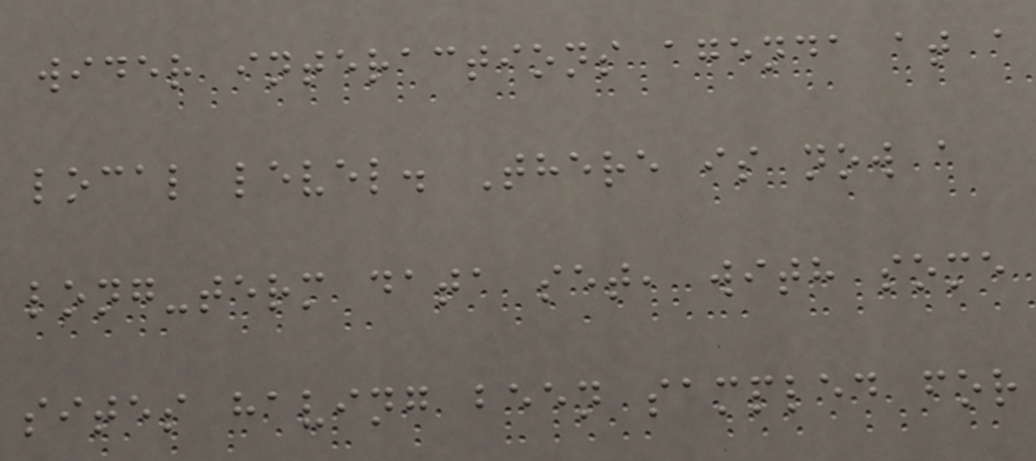wider interactions agenda at a
local level. There is now a
long-term data set, with some
sites having been sampled for
